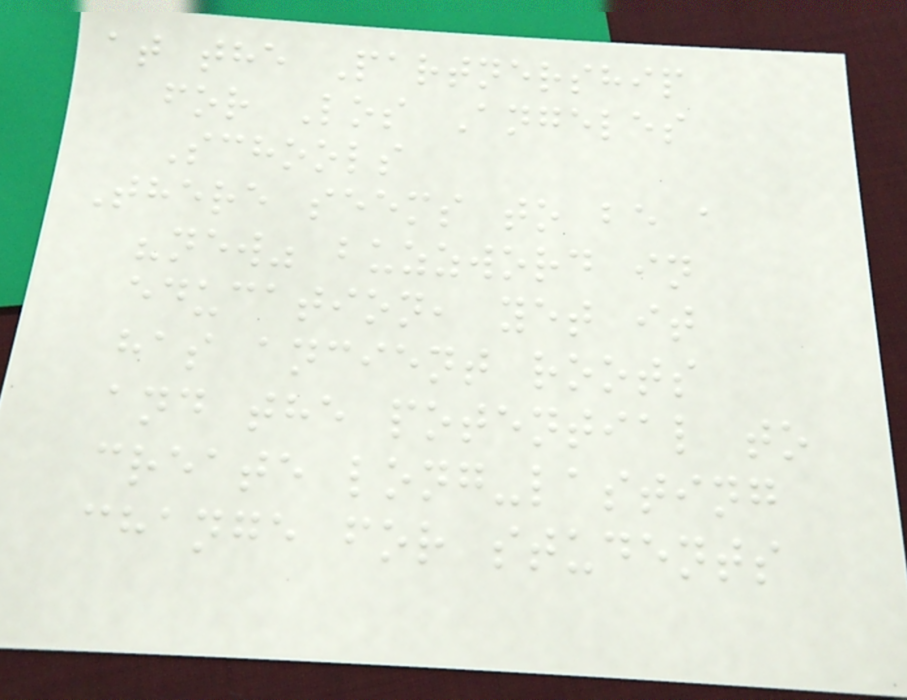at the Partnership
for Los Angeles
Schools
There seems to be a
"new" buzzword in
education, yet it
has ancient roots
and the potential to
create long-lasting
change for students
